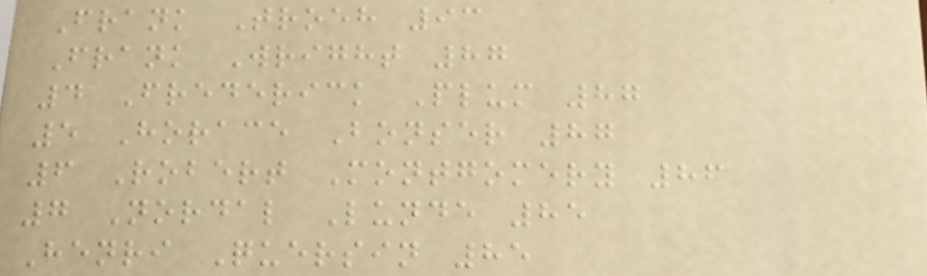Frank Troeh 93
Frank Wright 87
4 Frederick Plum 87
5 Horace Bonser 87
6 Robert Montgomery 86
7 Nordal Lunde 85
Henri Quersin 85
